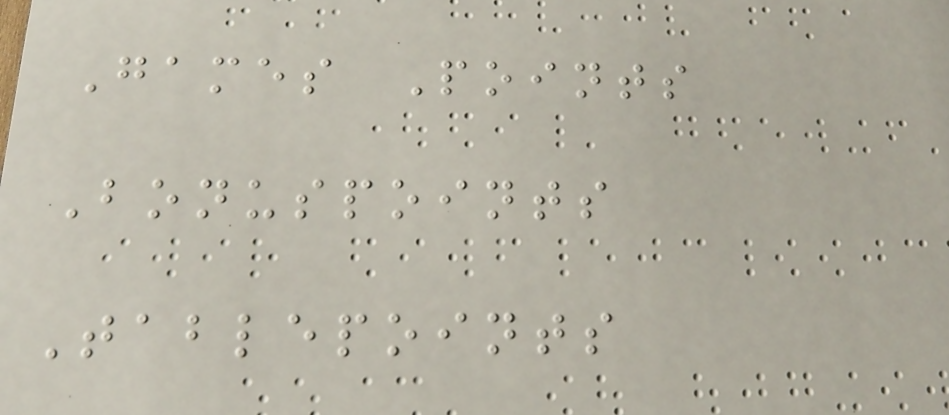Games Points
Bonuspoints
Tablepoints
